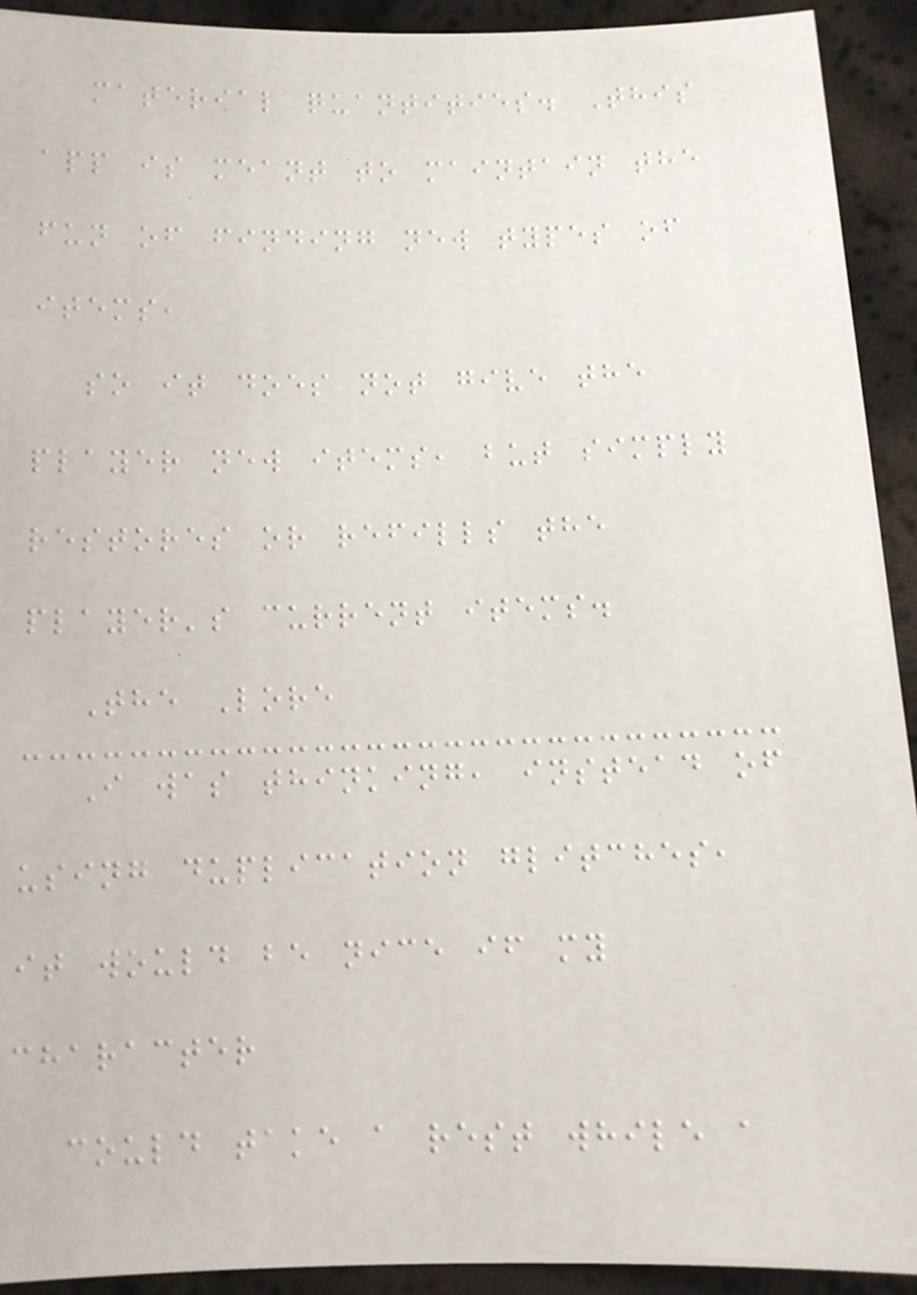material quantities. This
app is meant to maintain the
fun of finding new types of
items,
so it does not give the
player new items, but simply
restores or refills the
player's current items.
The Lore
I was thinking, instead of
using duplication glitches,
it would be nice if my
character
could take a rest while a
